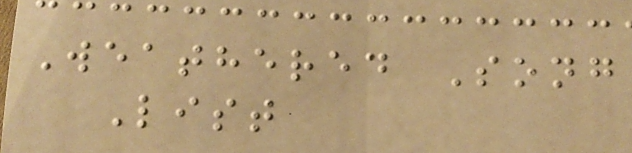Weathered Song
List
